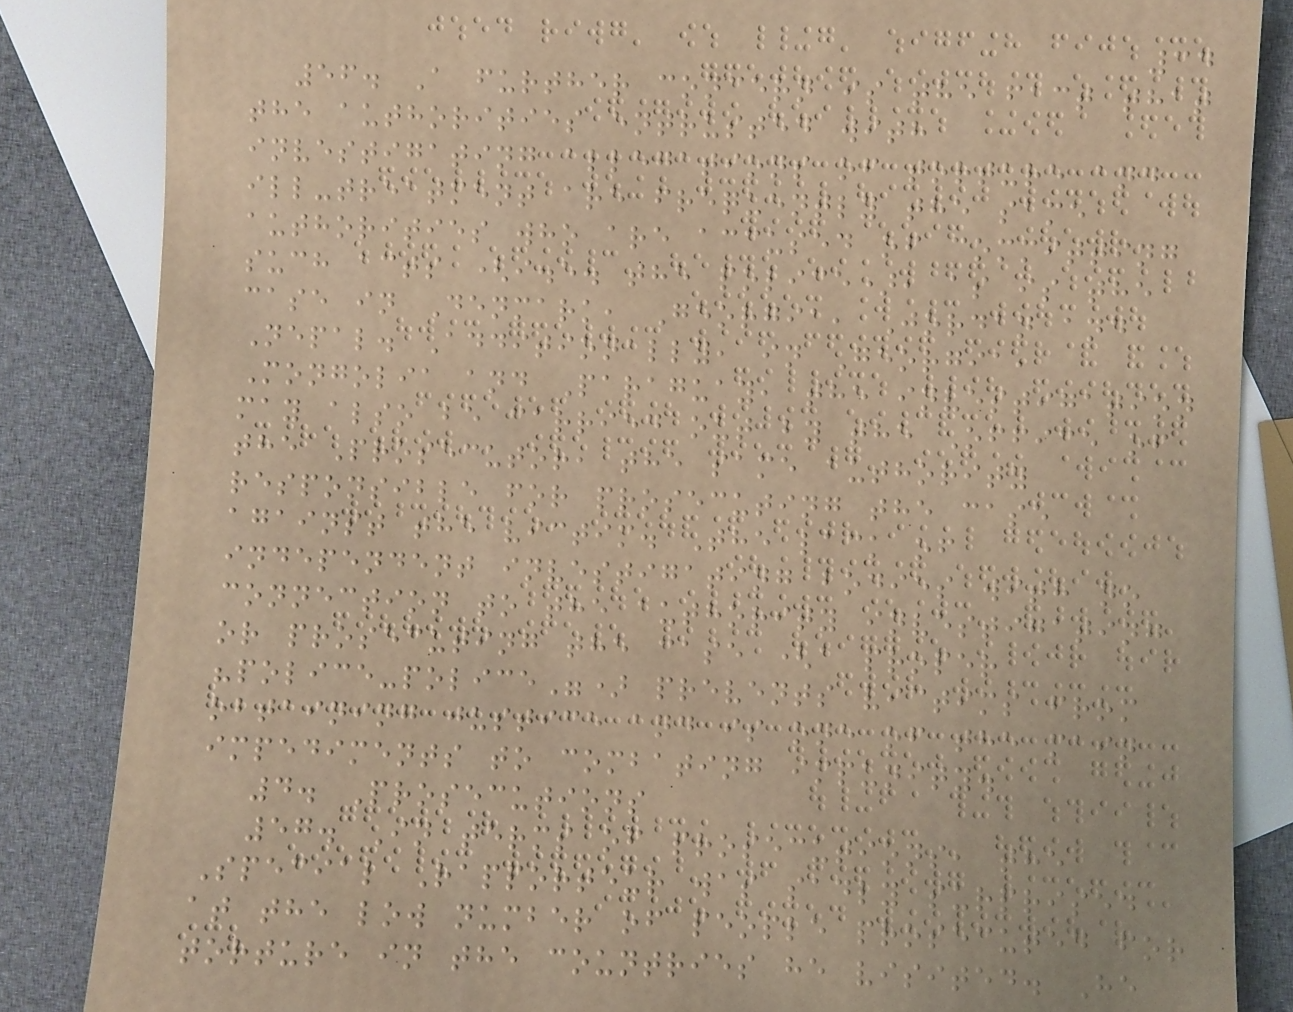34
56. A further concern is the fact that
the authorities entrusted with
investigating allegations of torture and
ill-treatment are frequently the same
authorities who are accused of committing
such acts (i.e. the police), as is the
case in Denmark, Georgia, Jordan and
Nepal. Additionally, in Georgia,
Mongolia and Paraguay, the investigation
may also be carried out by the Office of
the Prosecutor, the same authority
responsible for prosecuting the case
against the victim. The lack of
independent investigating bodies with no
connection to the authority investigating
or prosecuting the case (a proper
"police-police") prevents victims from
obtaining justice and is one of the main
impediments to combating impunity.
4. Prosecutions
57. In terms of prosecutions, the
Special Rapporteur was sadly surprised
at the low number of people prosecuted for
torture in the countries he visited. He
